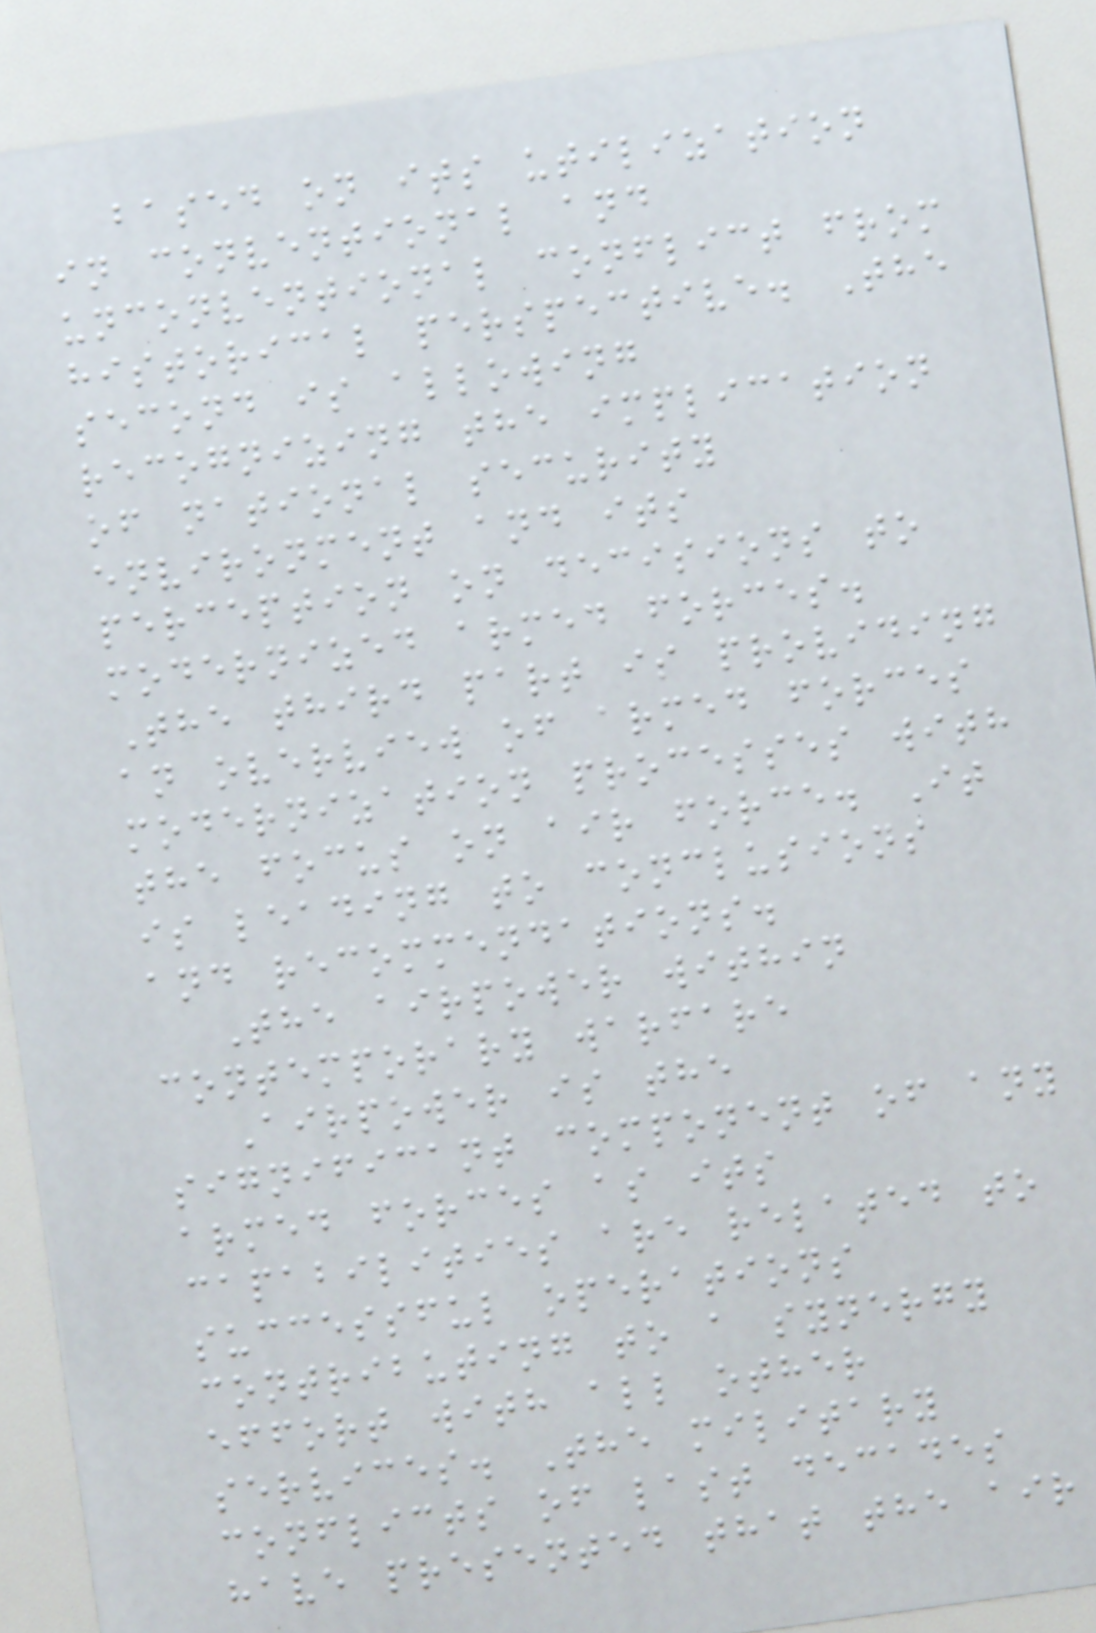based on its utilization
in conventional and
unconventional conflict from
historical perspective. The
second is allowing
recognizing the implication
of national security
environment and its
perception on decisions to
modernized armed forces.
The third part is providing
an overview of armed forces
modernization processes with
the focus on air force. It
is leading to conclusions
and recommendations.
The airpower within
contemporary warfare
Airpower is the
significant component of any
armed forces as its
capabilities are related to
successful operations
contributing to a synergy
effort with all other
services. The military
conflicts of last decades
have presented that the air
